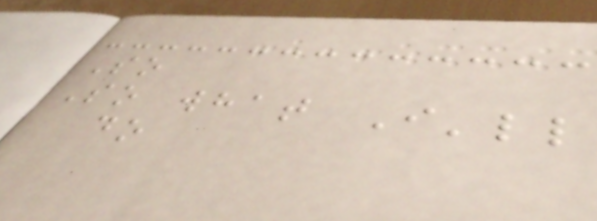So
So what I'll
do
